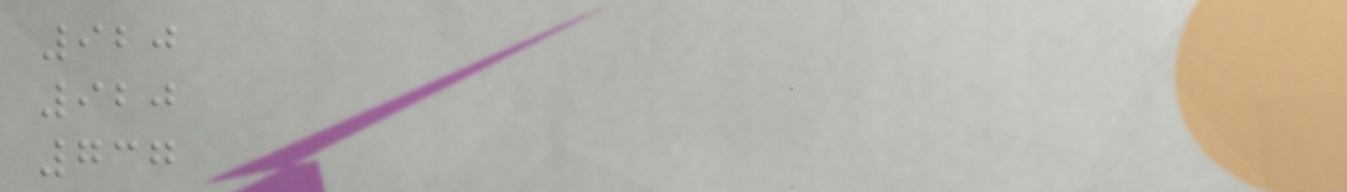920
920
737
